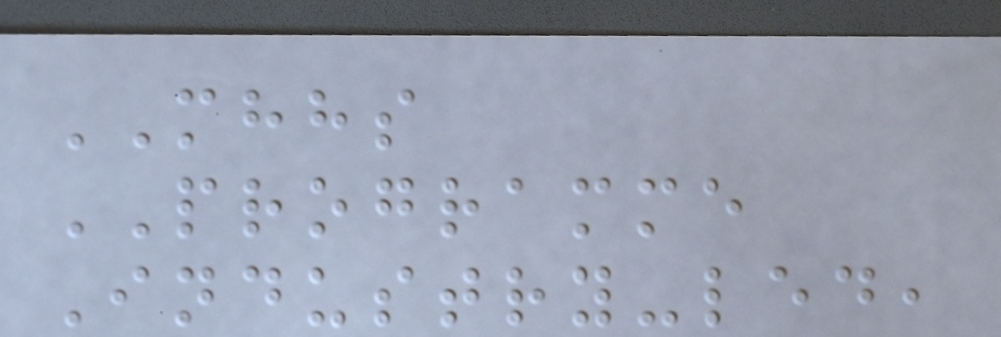MHHS
PROGRAMME
Industry-led,
